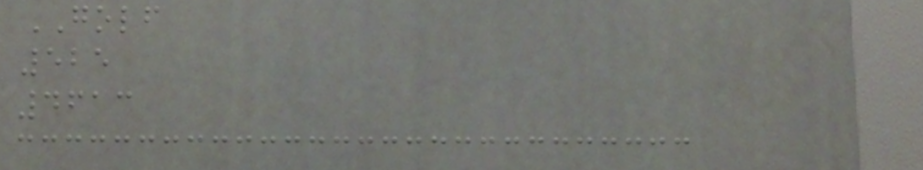GOLF
525
4613
